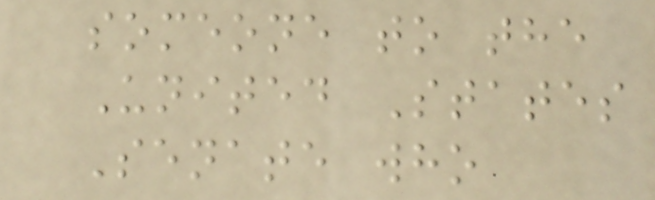someone to the
United States
Senate who
